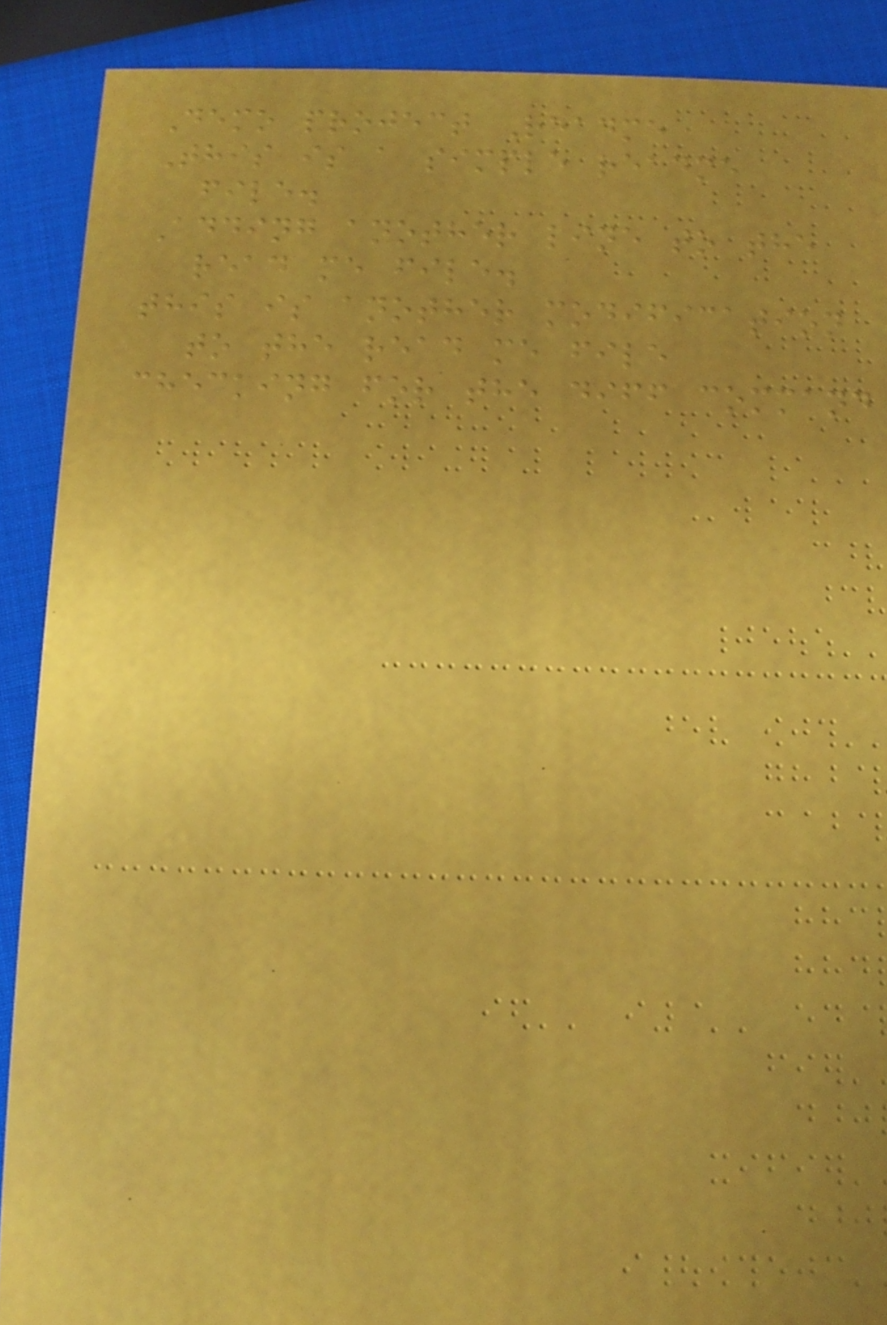Demo project Readme
This is a simple readme
file.
Adding another line to the
read me file.
this is another modification
to the read me file
checking for the diff command
